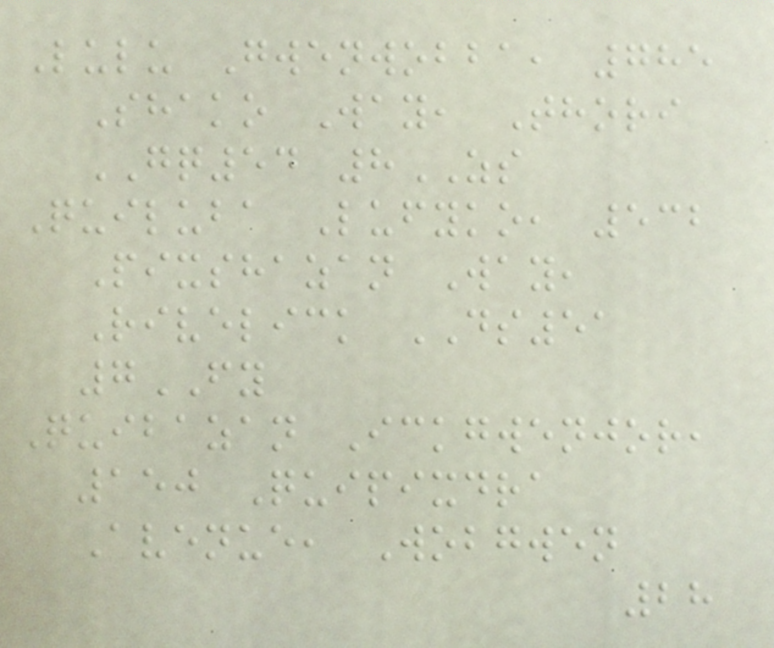Lulu Gwenwobba, 785
Shako Way, Thori
GQ54 8ZS
Quiluba Lufyko, 532
Pixshazan Way,
Rivelick DS51
7FY
Quibazan Ickgwenjor,
150 Quipixdra
Avenue, Wobgwen
28
